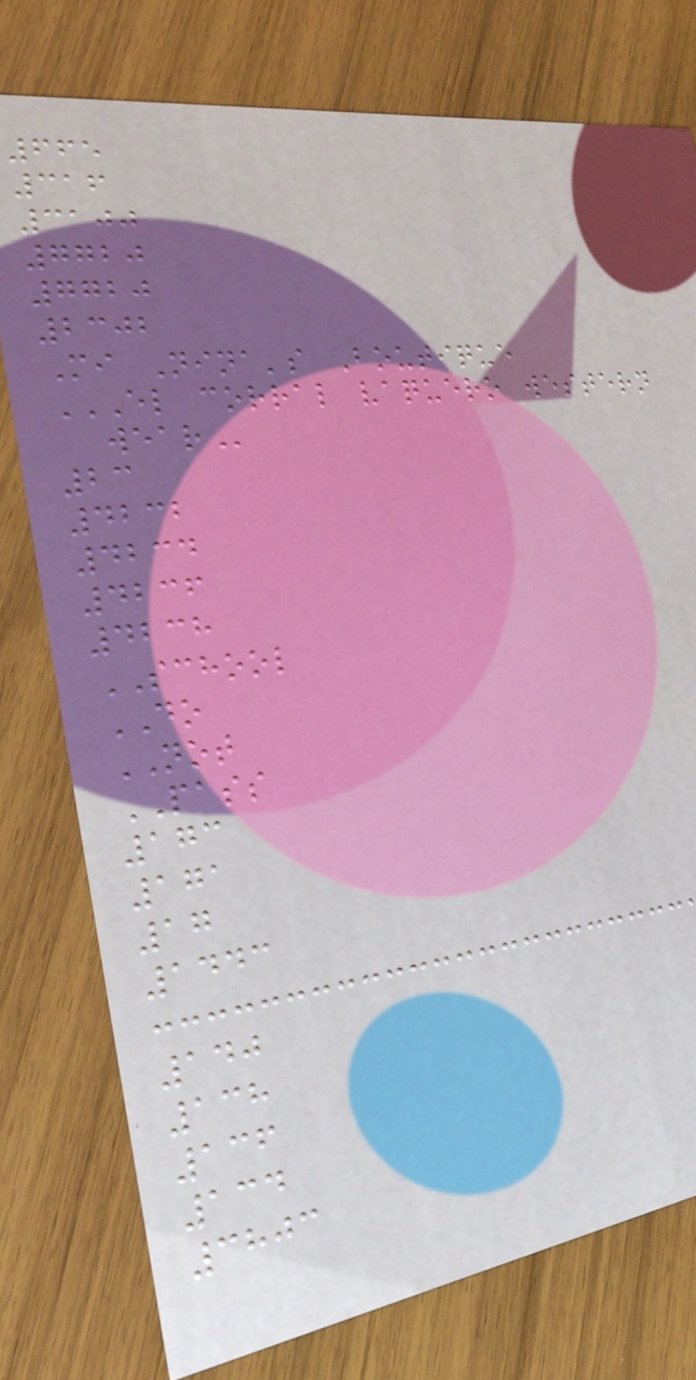665
316
3100
7720
7720
2302
Mi Nina's Boutique
EL CORRAL VAQUERO WESTERN
WEAR
23
4232
4234
4236
4238
SCHOOL
DO
NOT
PASS
173
171
17
1443
140
138
136
134
3803
